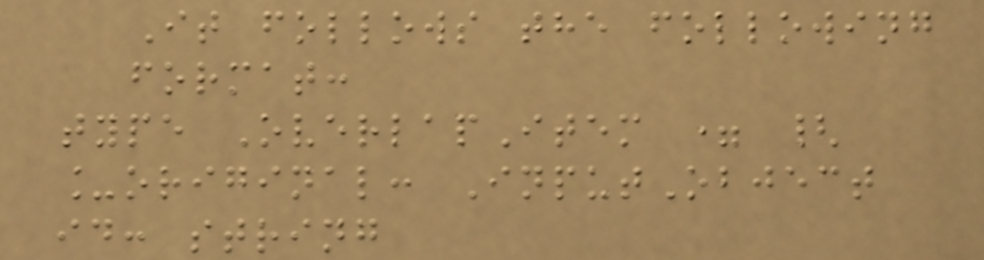It follows the following
format:
type OverlapItem = {
_original: InputObject
id: string
